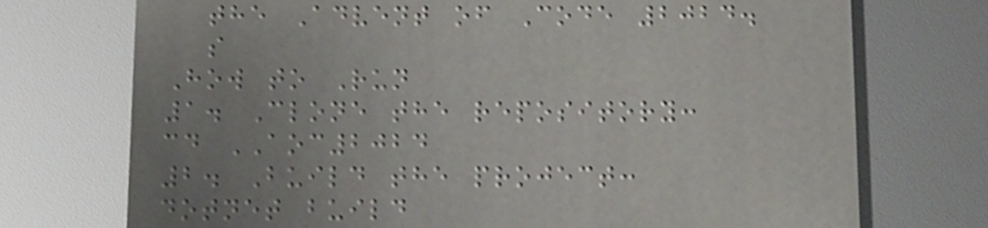the Advent of Code 2024.
s
How to Run
1. Clone the repository:
cd AOC2024
2. Build the project:
dotnet build
